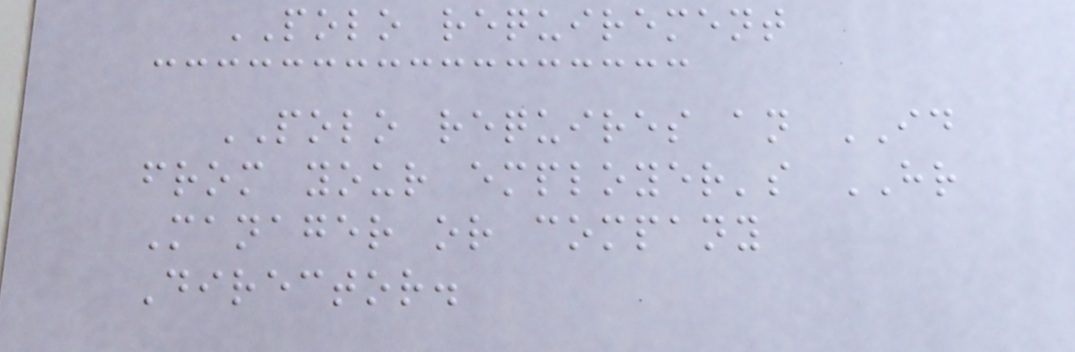POLO requirement
POLO requires an ID
from your employer's HR
Manager or company
Director.
